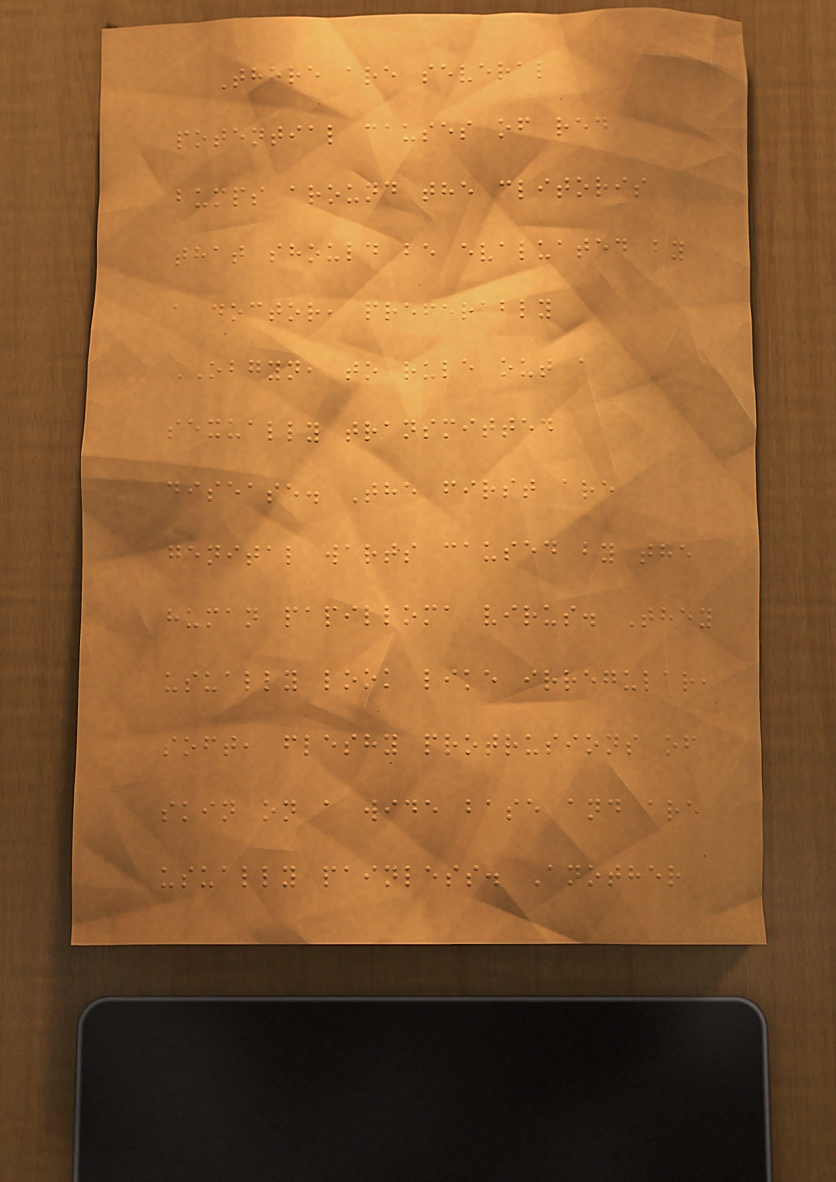There are several
potential causes of red
bumps around the clitoris
that should be evaluated by
a doctor, preferably
OBGYN, to rule out a
sexually transmitted
disease. The first are
genital warts caused by the
human papilloma virus. They
usually look like irregular,
soft, fleshy protrusions of
skin on a wide base and are
usually painless. Another
